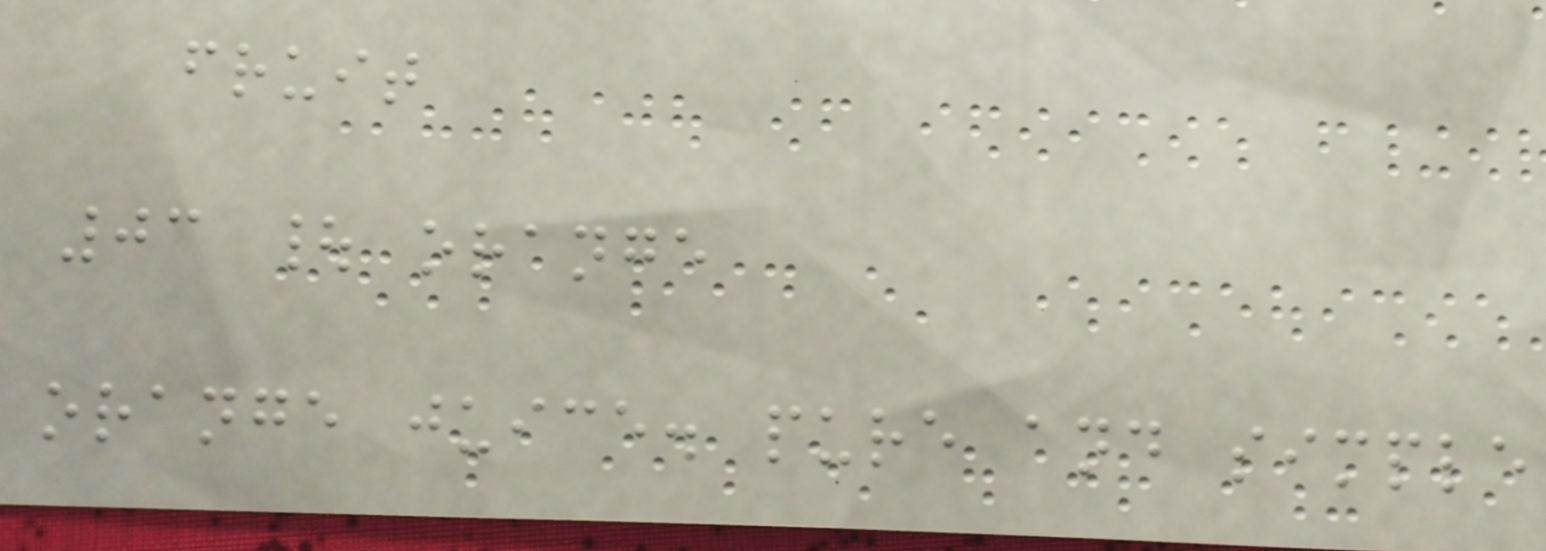fruit
03 | orange
orange juice. pure and simple
